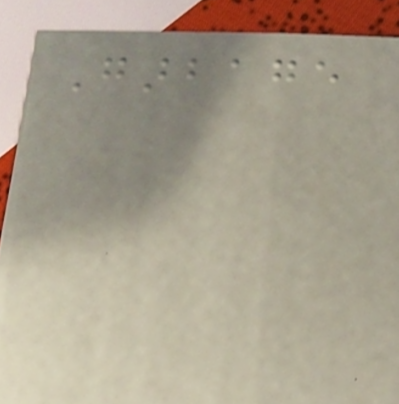Garbage
